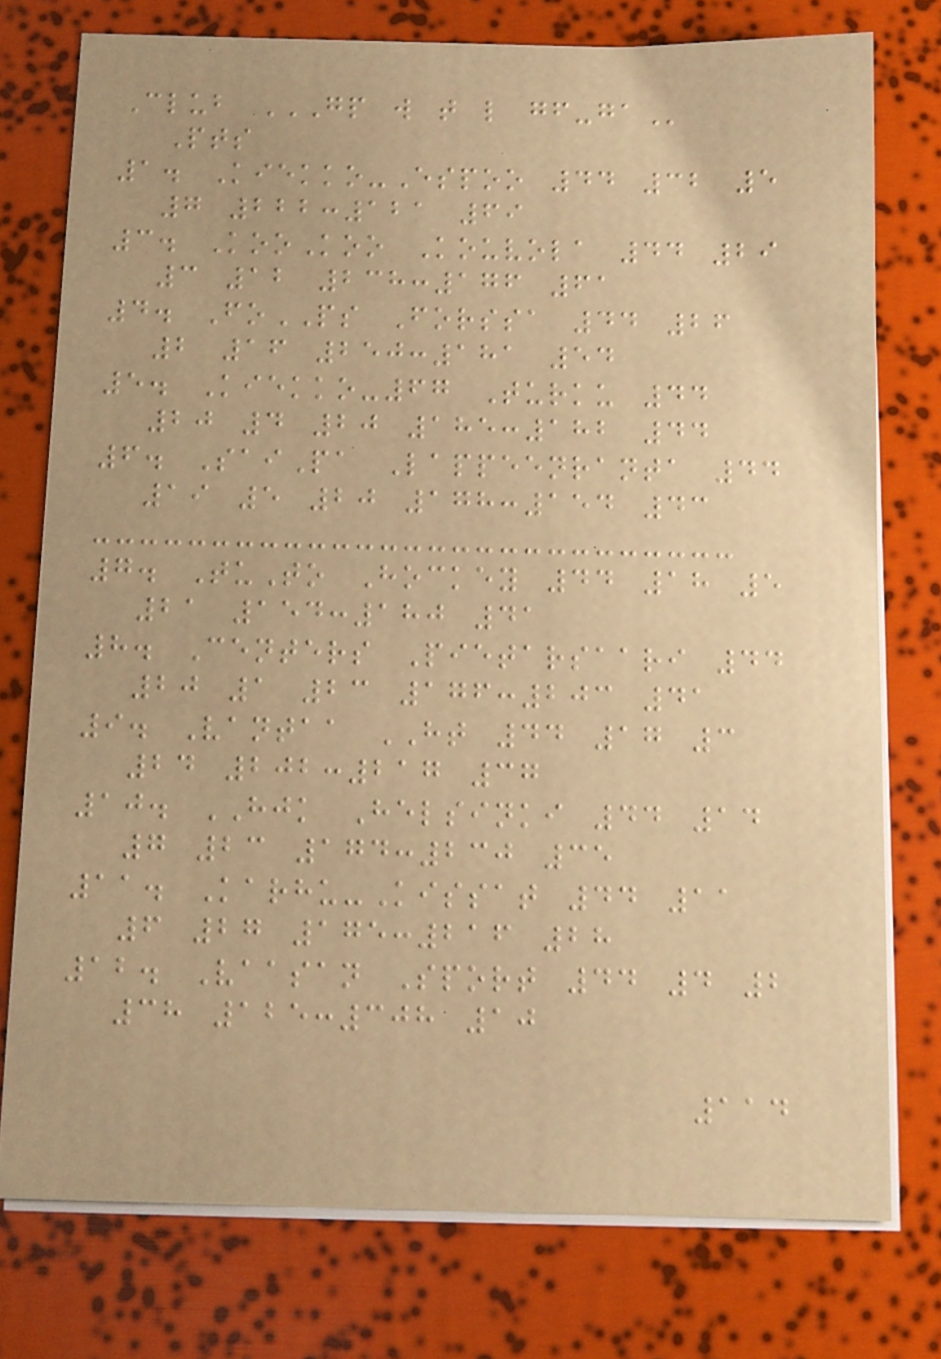Club GP W T L GF-GA
Pts
1. Kiekko-Espoo 44 32 5
7 222:121 69
3. KooKoo Kouvola 44 29
3 12 238:176 61
4. FoPS Forssa 44 26
2 16 250:181 54
5. Kiekko-67 Turku 44
20 4 20 185:182 44
6. SaiPa Lappeenranta 44
19 5 20 178:154 43
7. TuTo Hockey 44 18 5
21 154:180 41
8. Centers Pietarsaari 44
20 1 23 176:203 41
9. Vantaa HT 44 17 3
24 202:217 37
10. HJK Helsinki 44 14
7 23 174:230 35
11. Karhu-Kissat 44 11
6 27 175:216 28
12. Vaasan Sport 44 4 2
38 125:308 10
114
